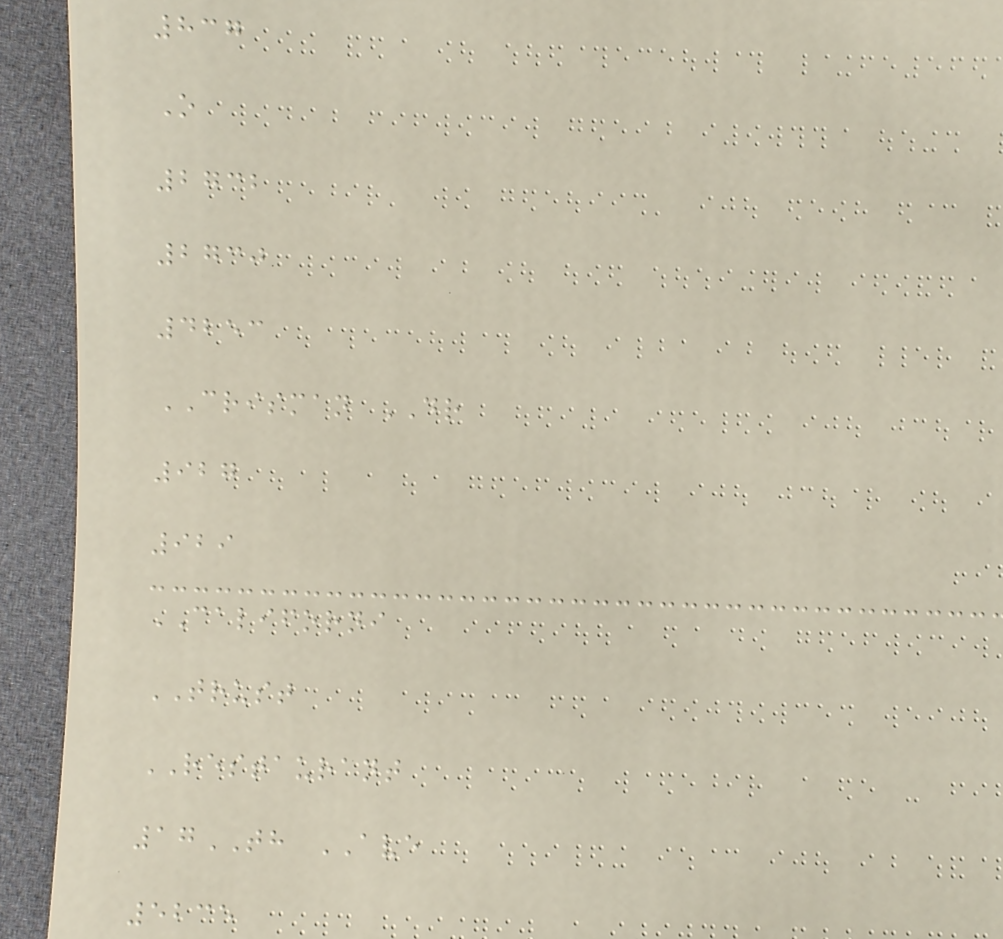837
O
2732
2730
4253
CRISMAN DR
927
929
CALIFORNI
TRUST
RESTAURANT
17TH AVE
5235
